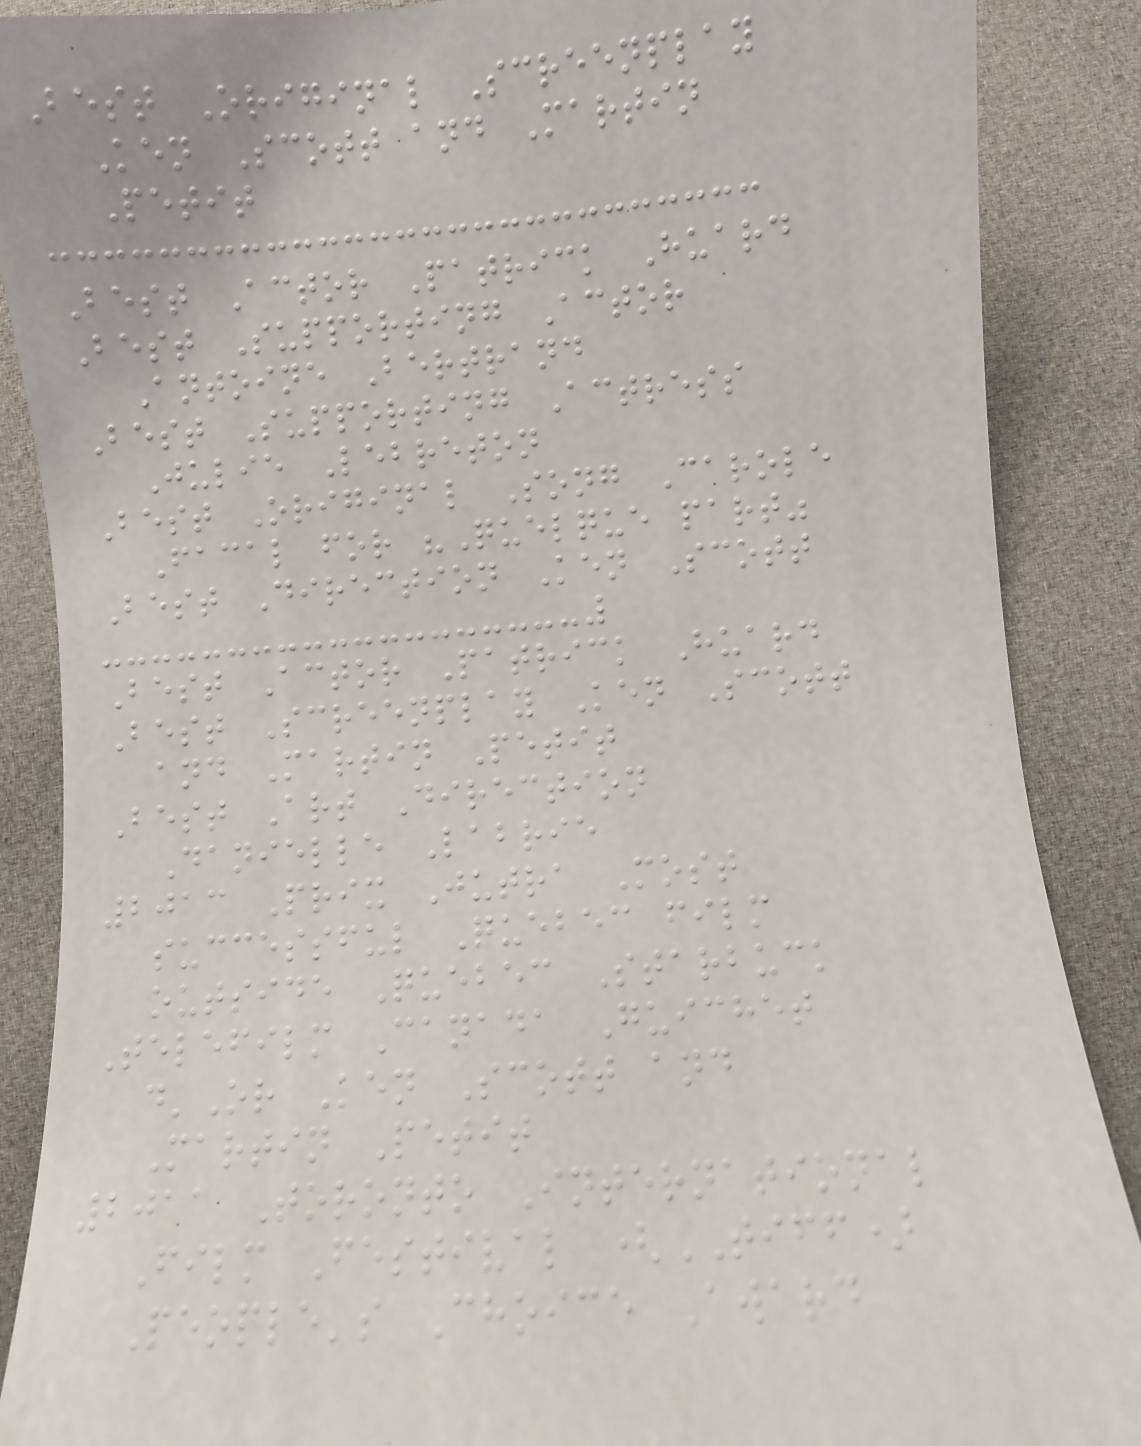Best Original Screenplay
Ken Scott and Martin
Petit
Best Actor Patrick Huard
Best Supporting Actor
Antoine Bertrand
Best Supporting Actress
Julie Lebreton
Best Original Song Carole
Facal for "Quelque part"
Best Direction Ken Scott
Best Actor Patrick Huard
Best Screenplay Ken Scott
and Martin Petit
Best Art Direction
Danielle Labrie
2013 Prix Jutra Most
successful Quebec film
outside Quebec Starbuck
Telefilm Canada Guichet
d'Or Ken Scott and
Martin Petit
2011 Toronto International
Film Festival (TIFF)
People's Choice Award
